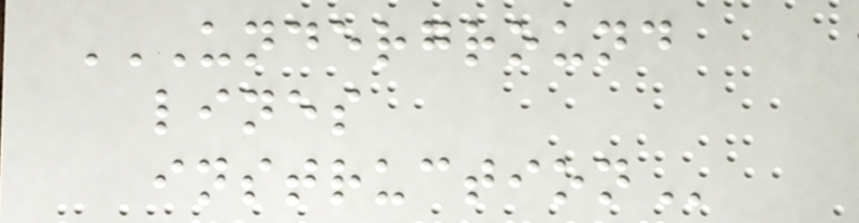UNDERGROUND
LINES
INSTRUCTION
